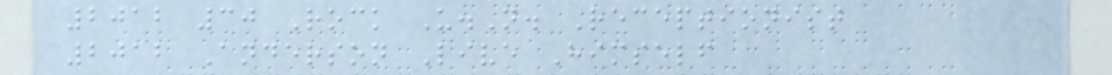2012 30 Rock U.N. Receptionist
2012 Anderson Live Himself
